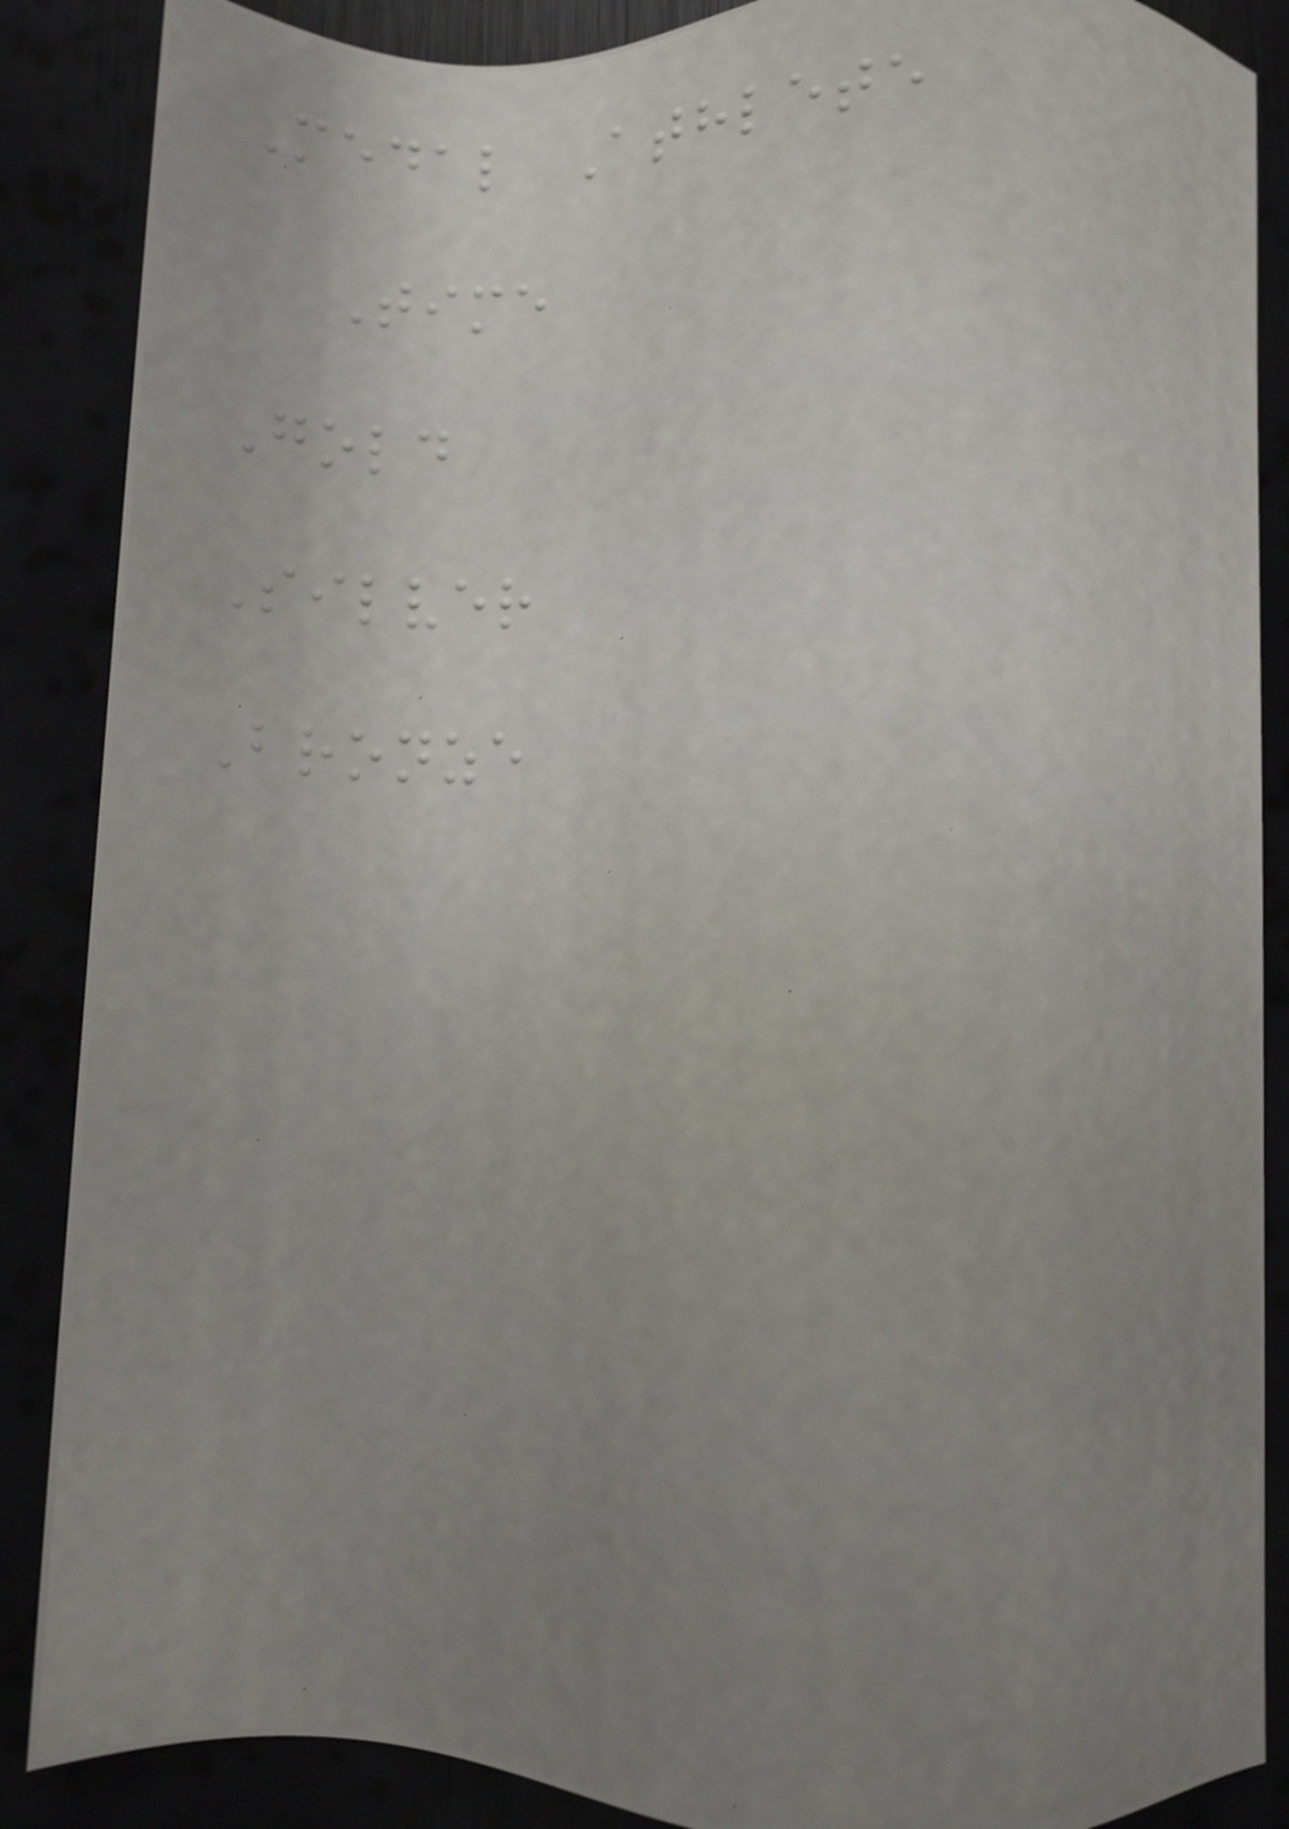Medal Athlete
Time
Gold
Silver
Bronze
